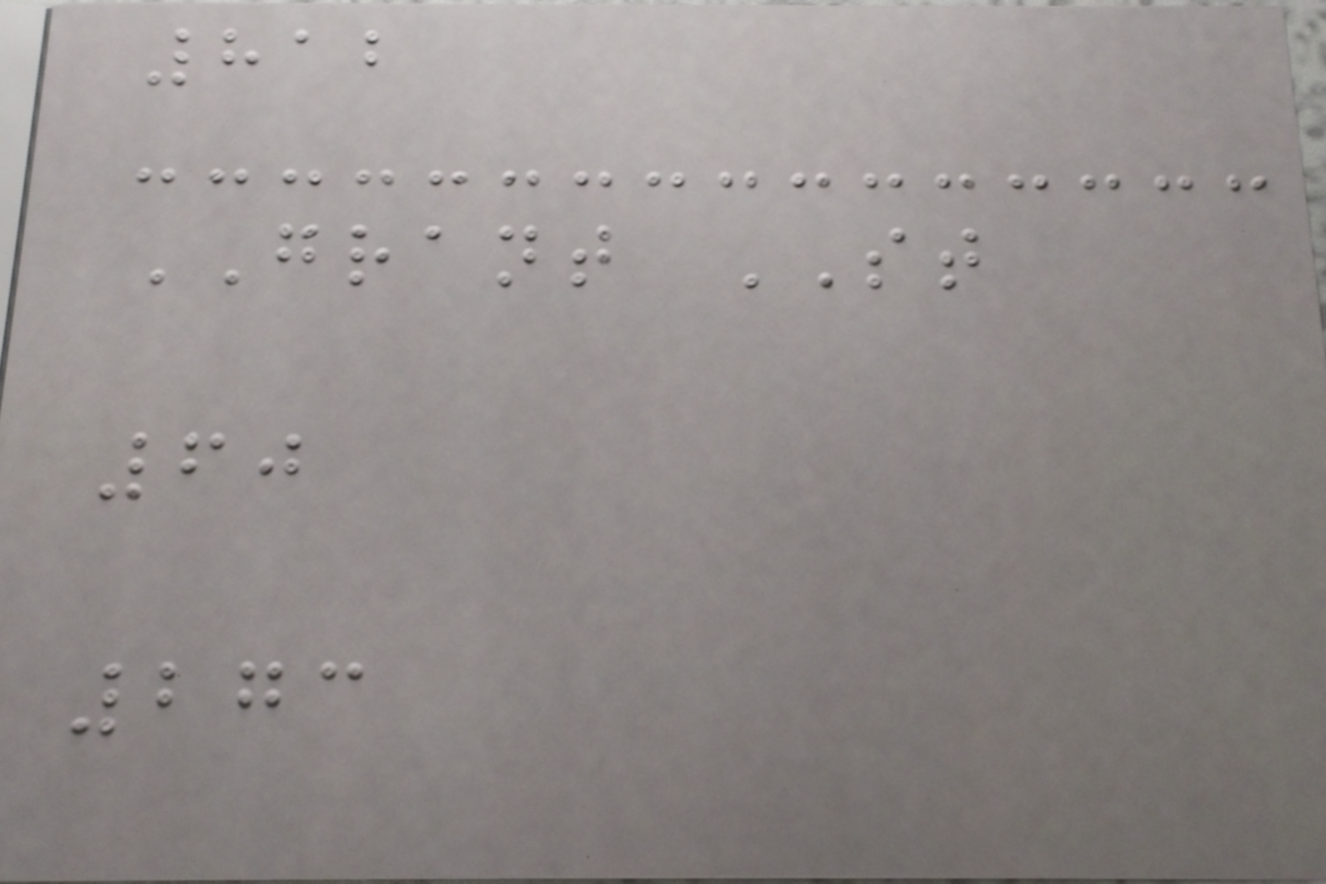812
GRANT ST
60
273
